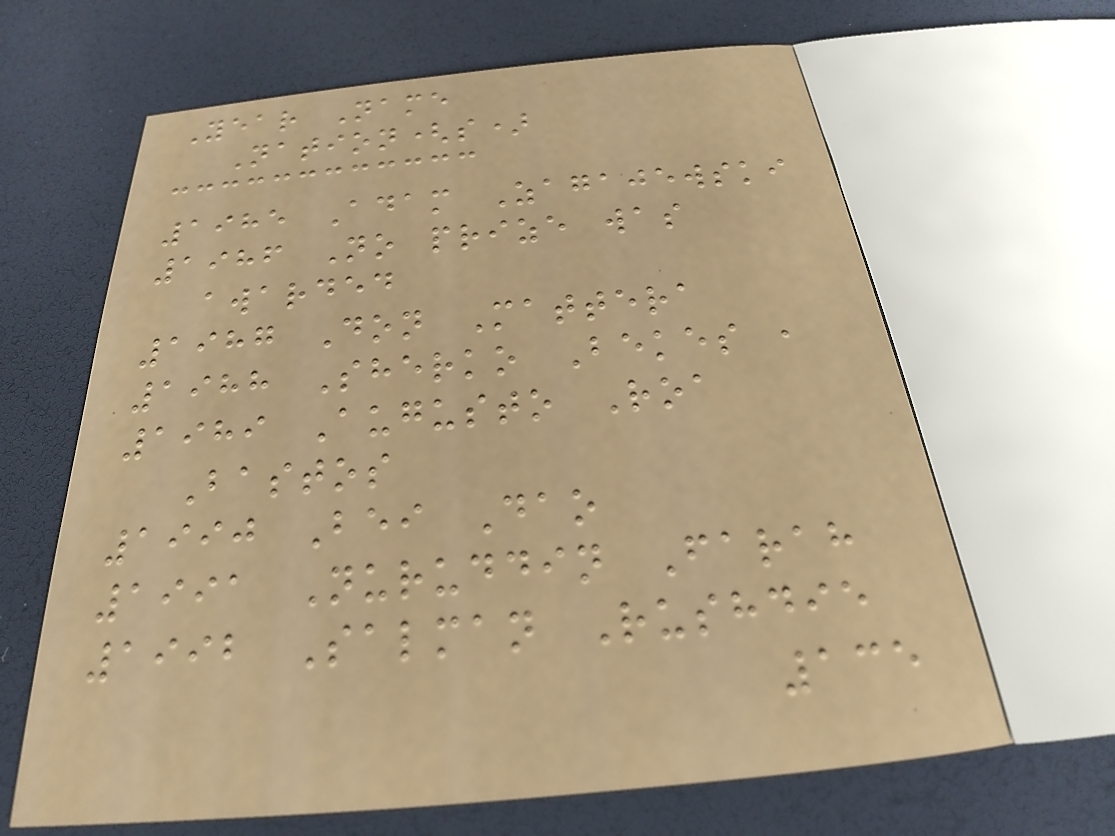Year Name
Nation(s)
1985 Adam Zagajewski
1986 No prize was
awarded
1987 Don Mattera
1988 Sherko Bekes ,
1989 Augusto Roa
Bastos
1990 Bei Dao
1991 Nuruddin Farah
1992 Salman Rushdie
135
